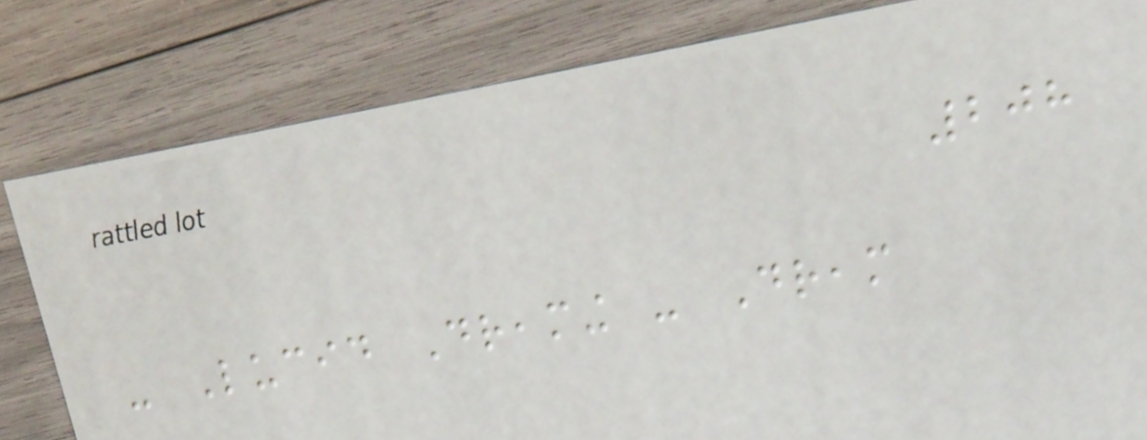208
- Lucid Dreaming - Dream
